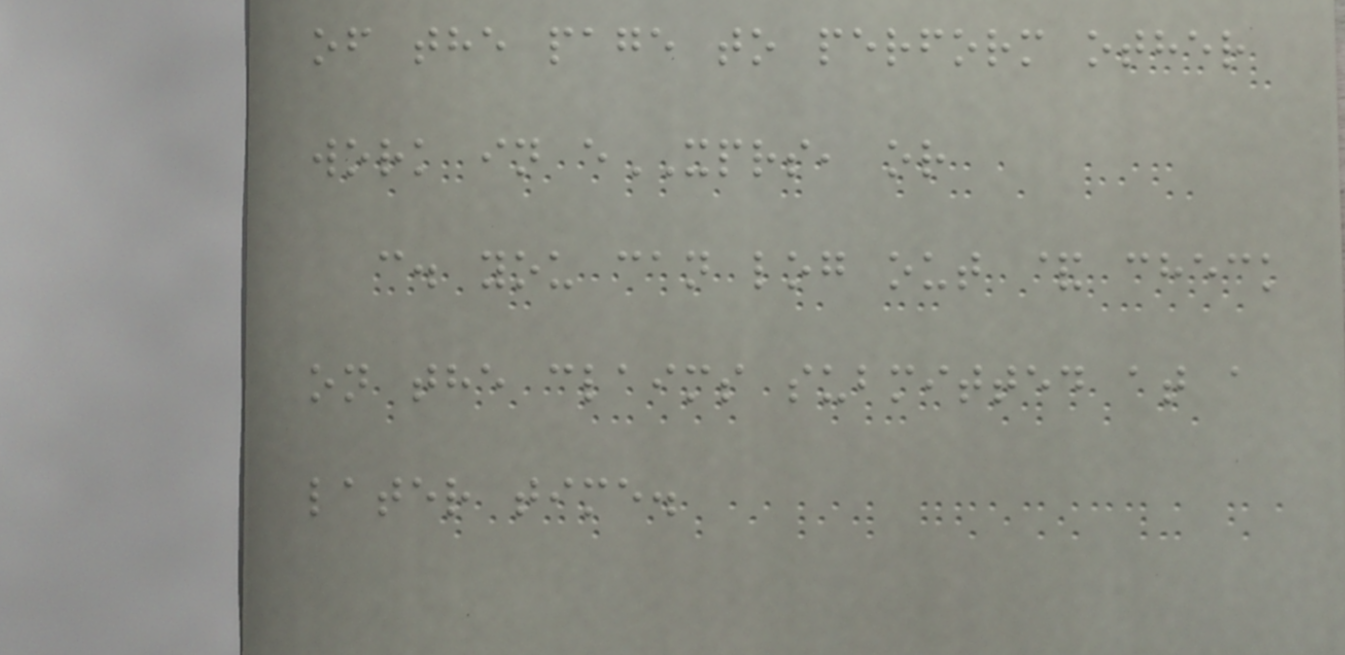of the page to perform other
work in eXPRS, or
c. you can log out & check
on the claims submitted at a
later time.
